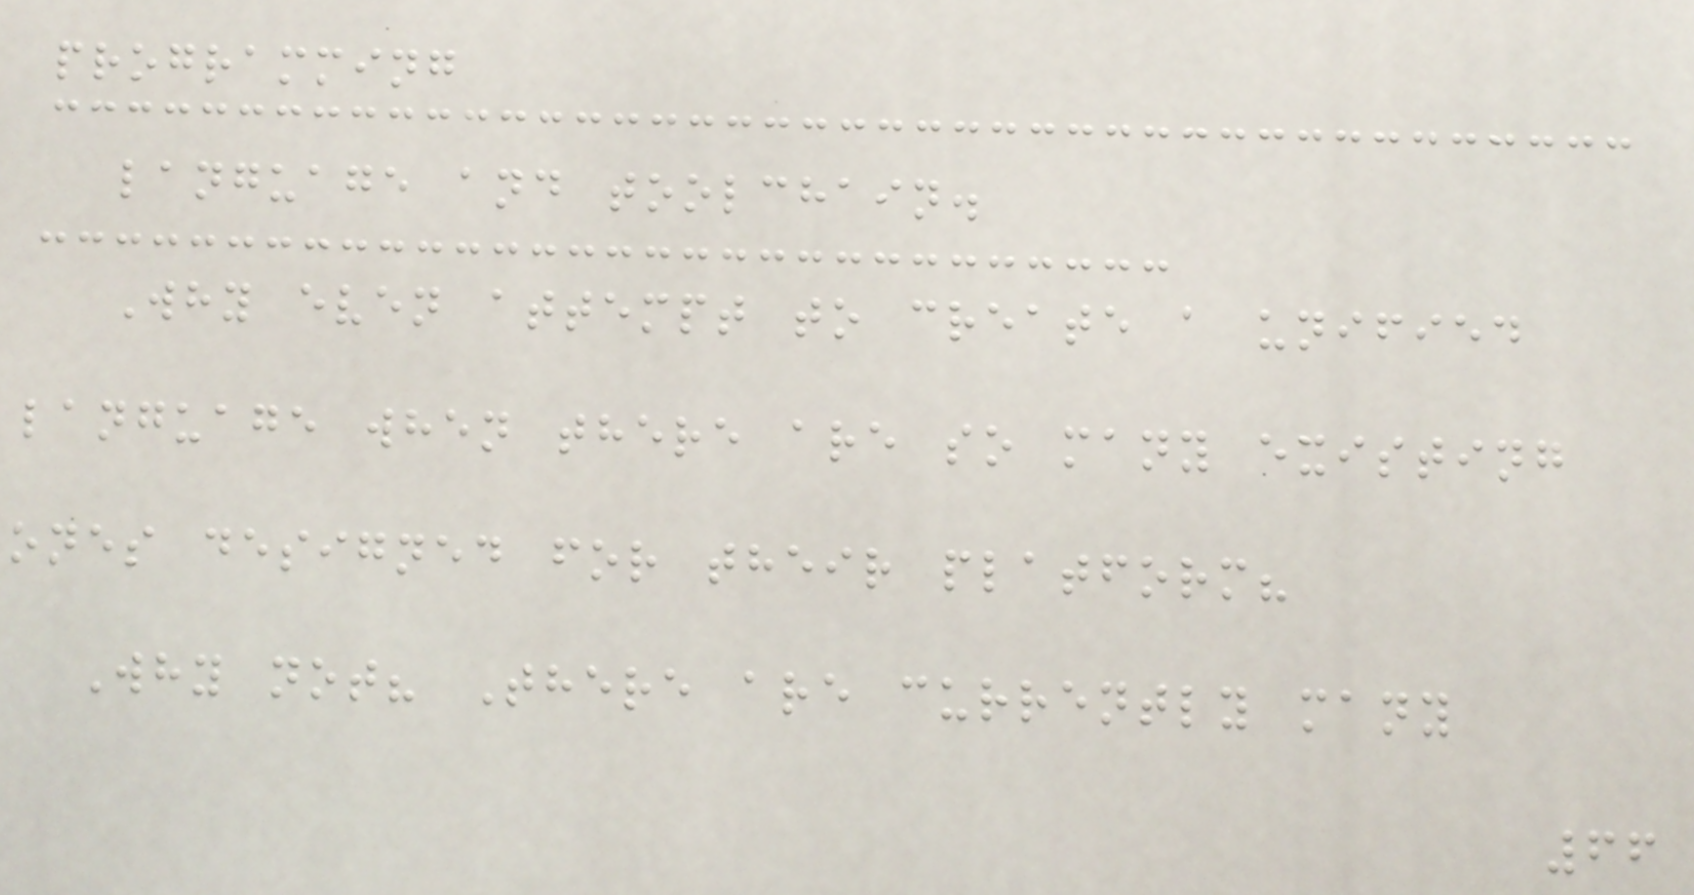programming
language and toolchain.
Why even attempt to create a unified
language when there are so many existing
ones designed for their platform?
Why not? There are currently many
66
